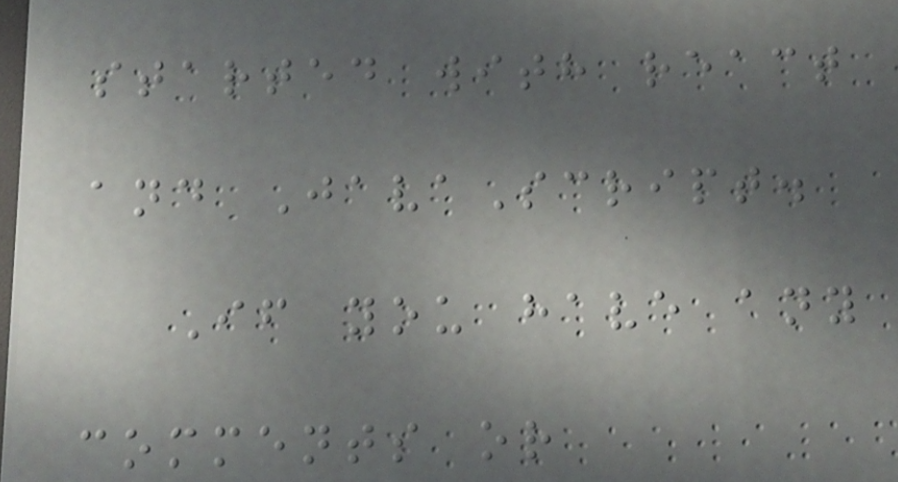started with react
and JavaScript.
If you have any
comments or
